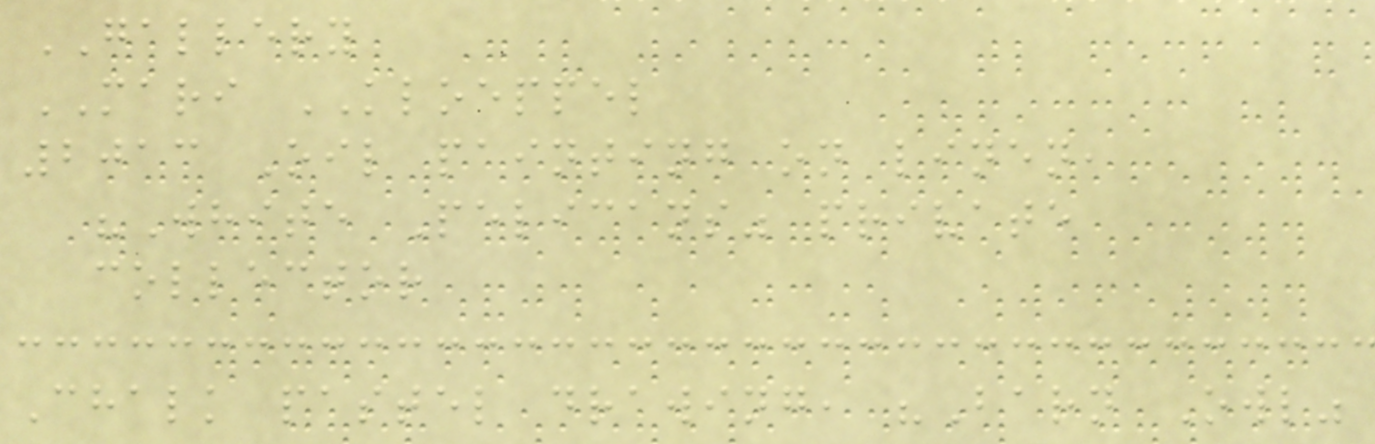GALLERY
MARI KLOEPPEL
2013 Oil painting on linen,
"White Pelicans" private
collector
Chalk pastel drawing, "Barn Owl"
